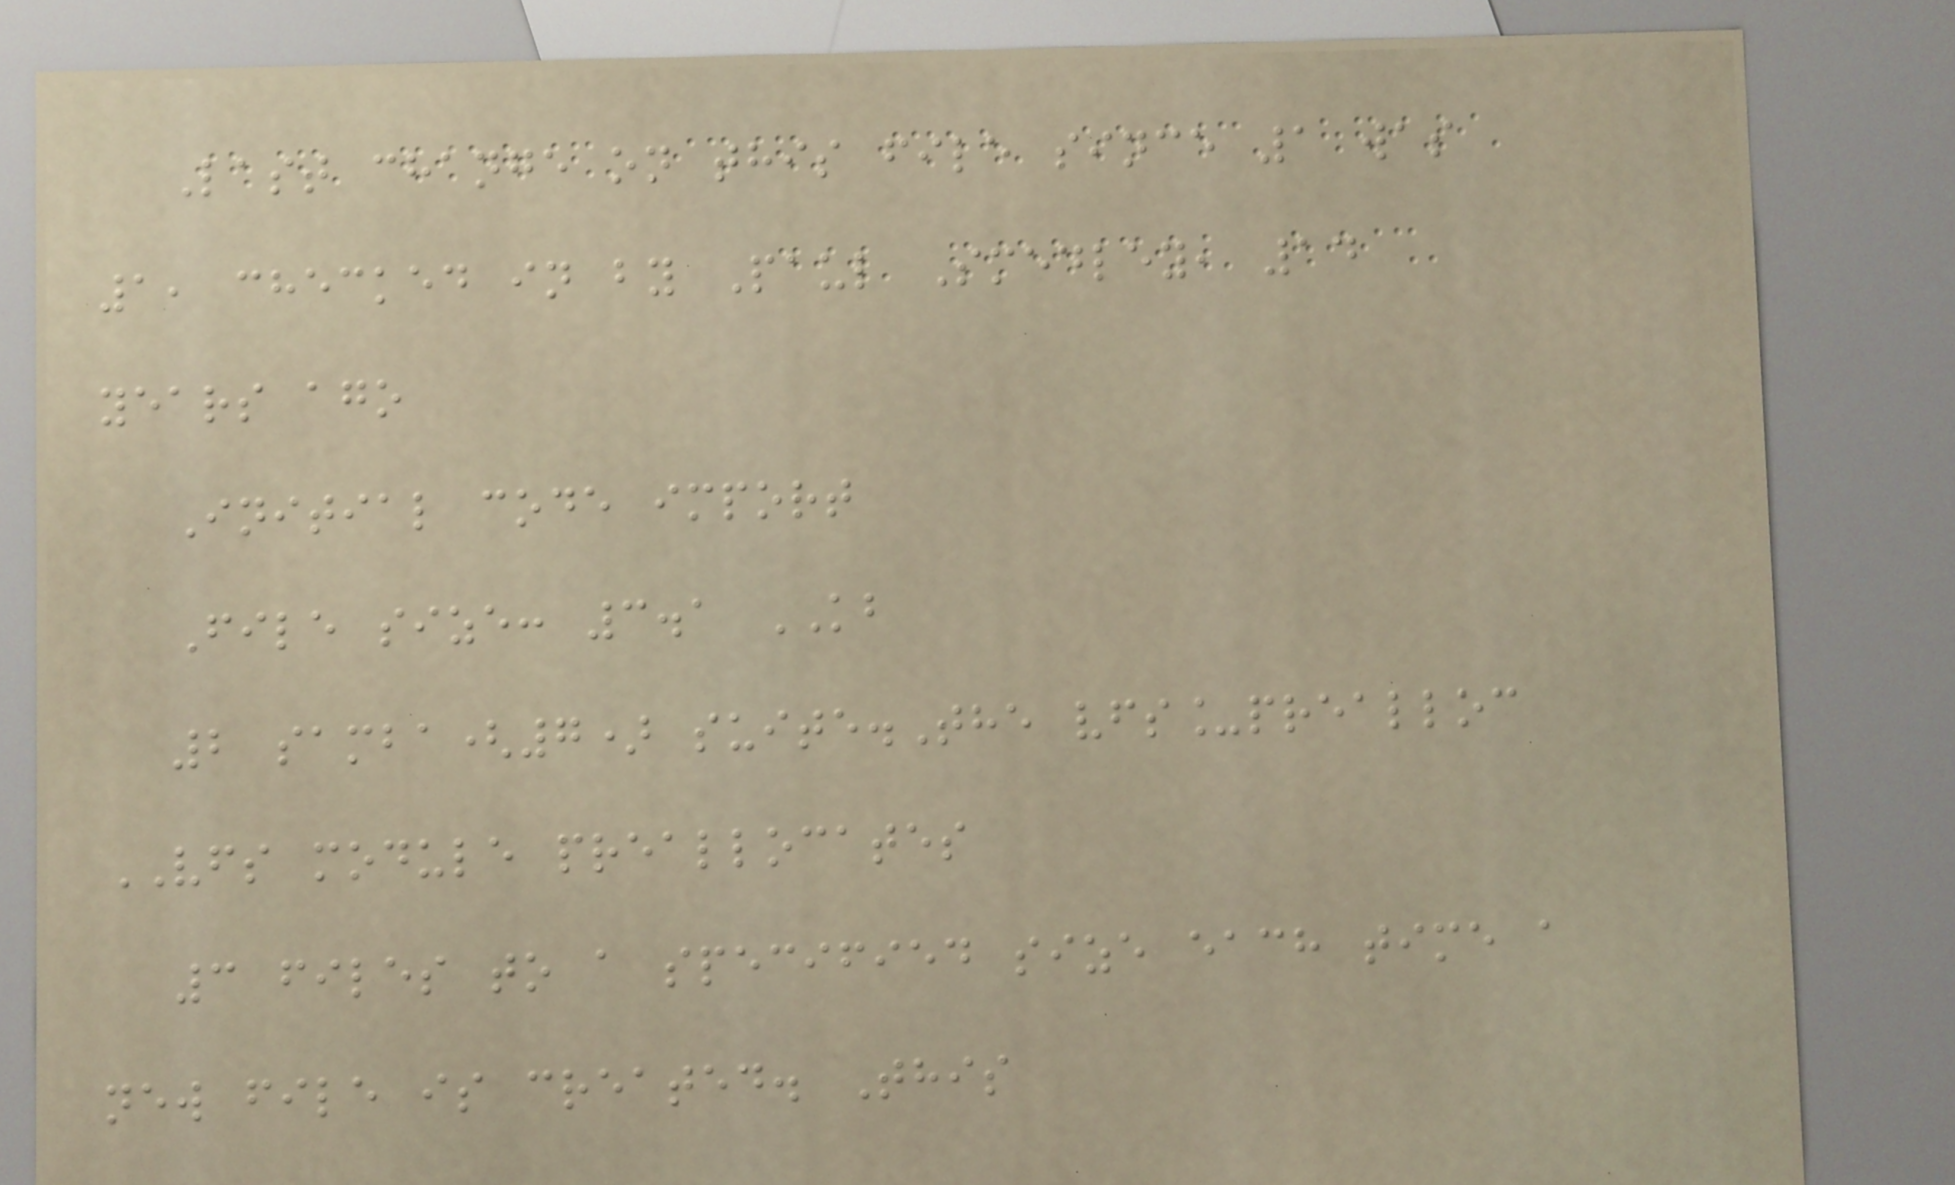Last change on this file since 1 was
1, checked in by Paul Smedley, 14
years ago
Initial code import
File size: 3.1 KB
2 samba(7) suite.The vfs_prealloc
VFS module preallocates
3 files to a specified size each time a
new file is created. This
